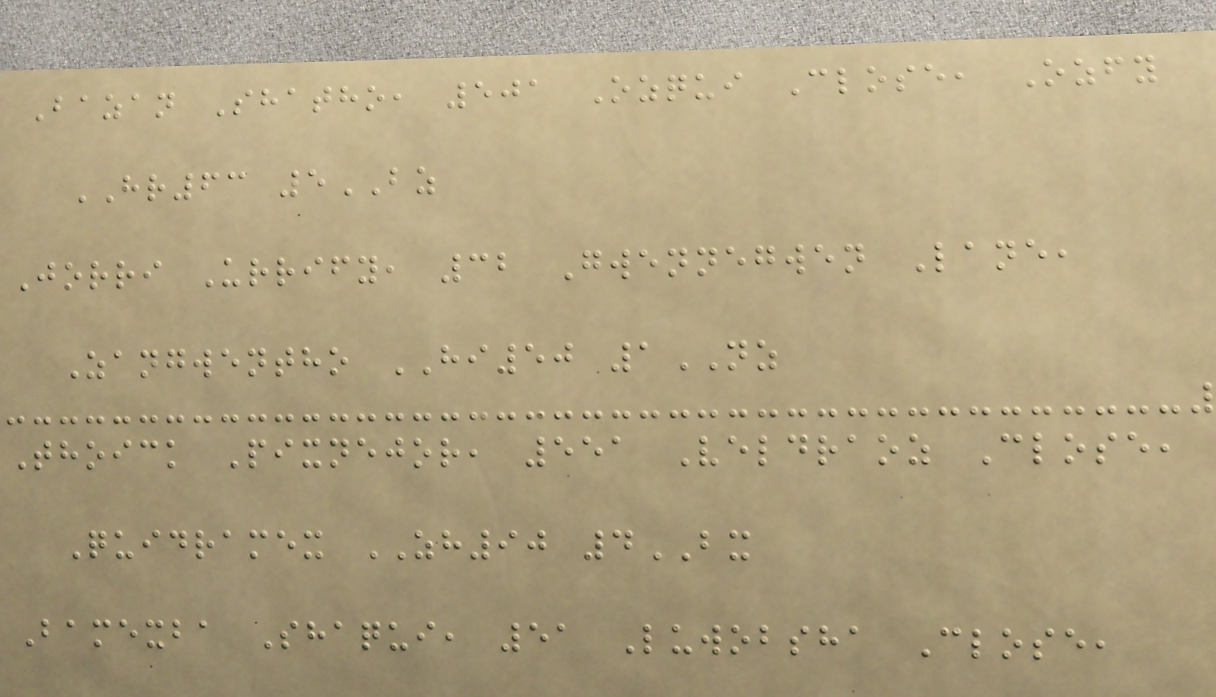Bazan Shatho, 501 Ozqui Close, Ozfy
HR63 5BZ
Jorri Urrify, 32 Gwennegwen Lane,
Zangwentho HI50 1NZ
Thoick Pixnejor, 551 Veldraoz Close,
Quidramex ZH90 4BX
Bamexba Shaqui, 51 Luwobsha Close,
